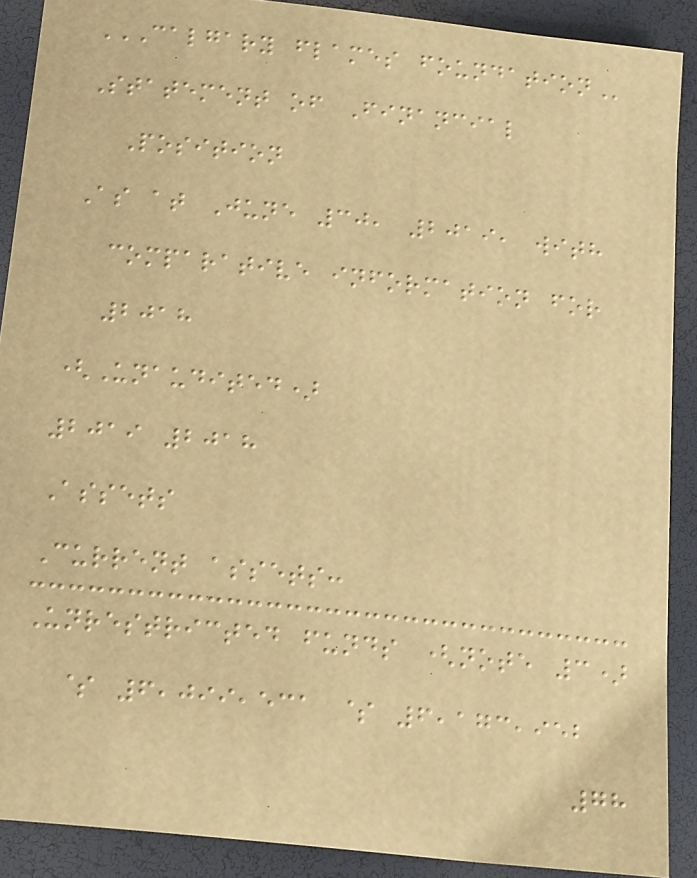CALGARY FLAMES FOUNDATION
Statement of Financial
Position
As at June 30, 2019, with
comparative information for
2018
(Unaudited)
2019 2018
Assets
Current assets:
Unrestricted funds (note 3)
$ 6,099,531 $ 6,173,952
78
